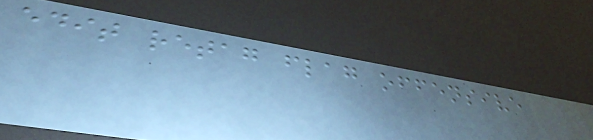edit retag flag offensive
